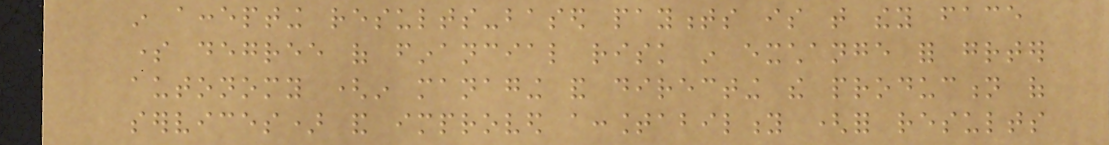in accepting results-based payments is that they face
some degree of financial risk in exchange for greater
autonomy (in managing and directing the production of
services) and improved accountability (for results
